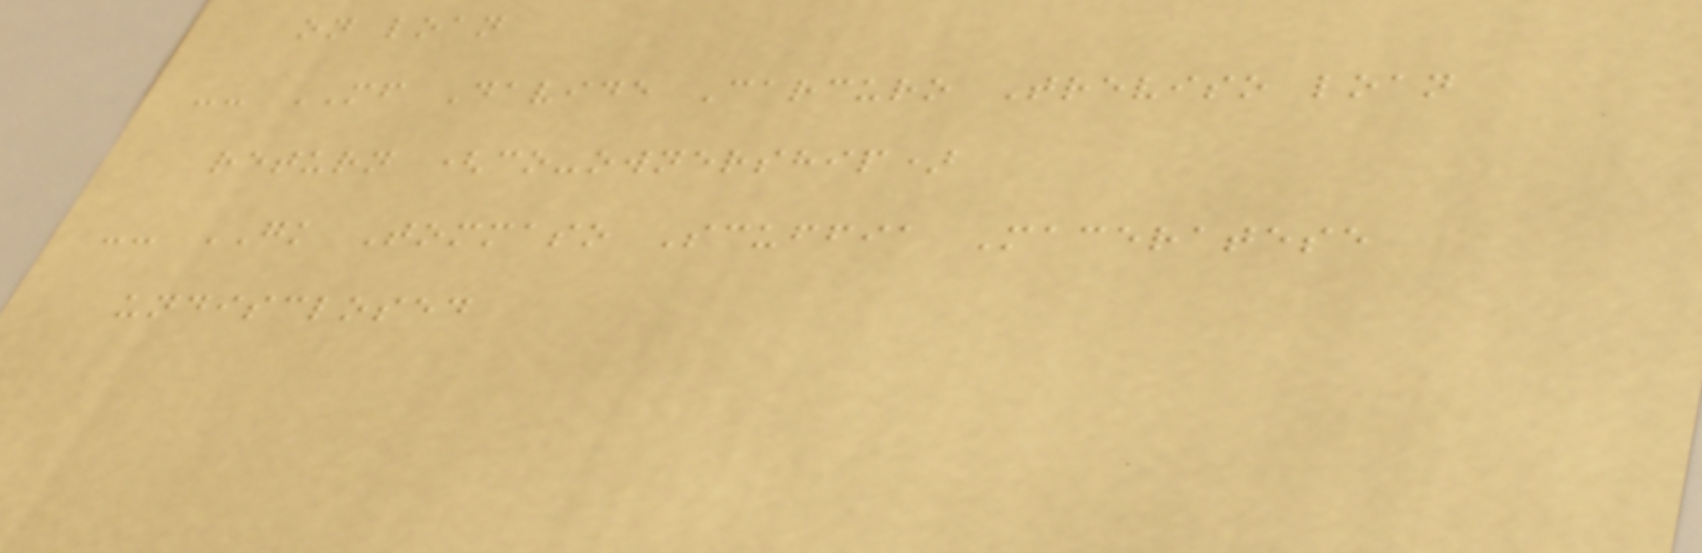on loan
-- MF Davide Carcuro Treviso loan
return (co-ownership)
-- GK Tommaso Scuffia Maceratese
undisclosed
